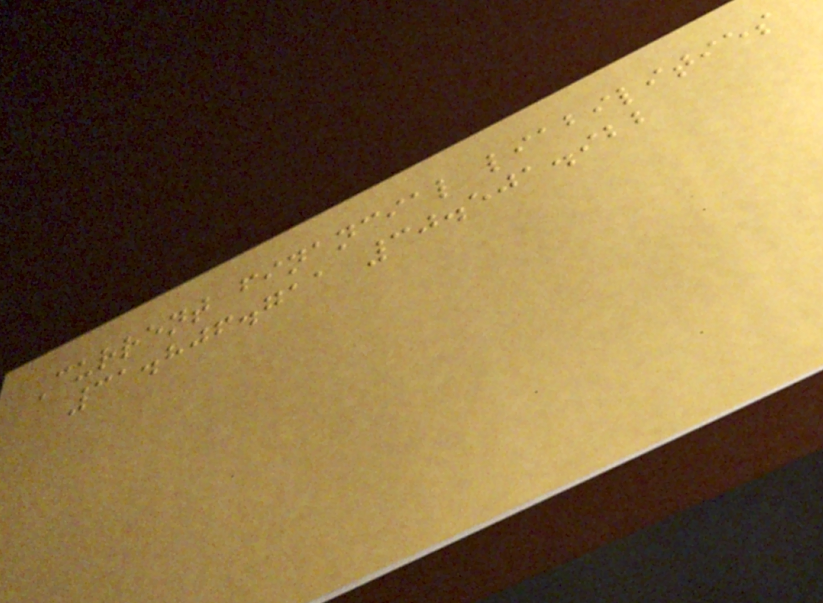Current financial liabilities
31.806.711 30.501.922
